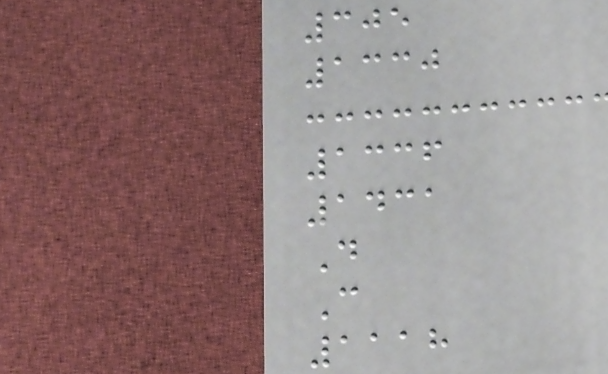305
1330
1336
1431
D
C
1118
